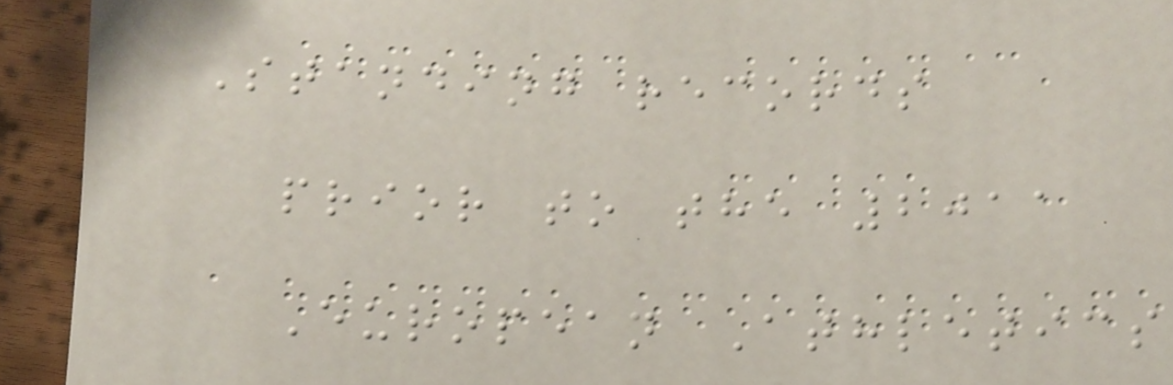Standing records
prior to the 2011
European Athletics
